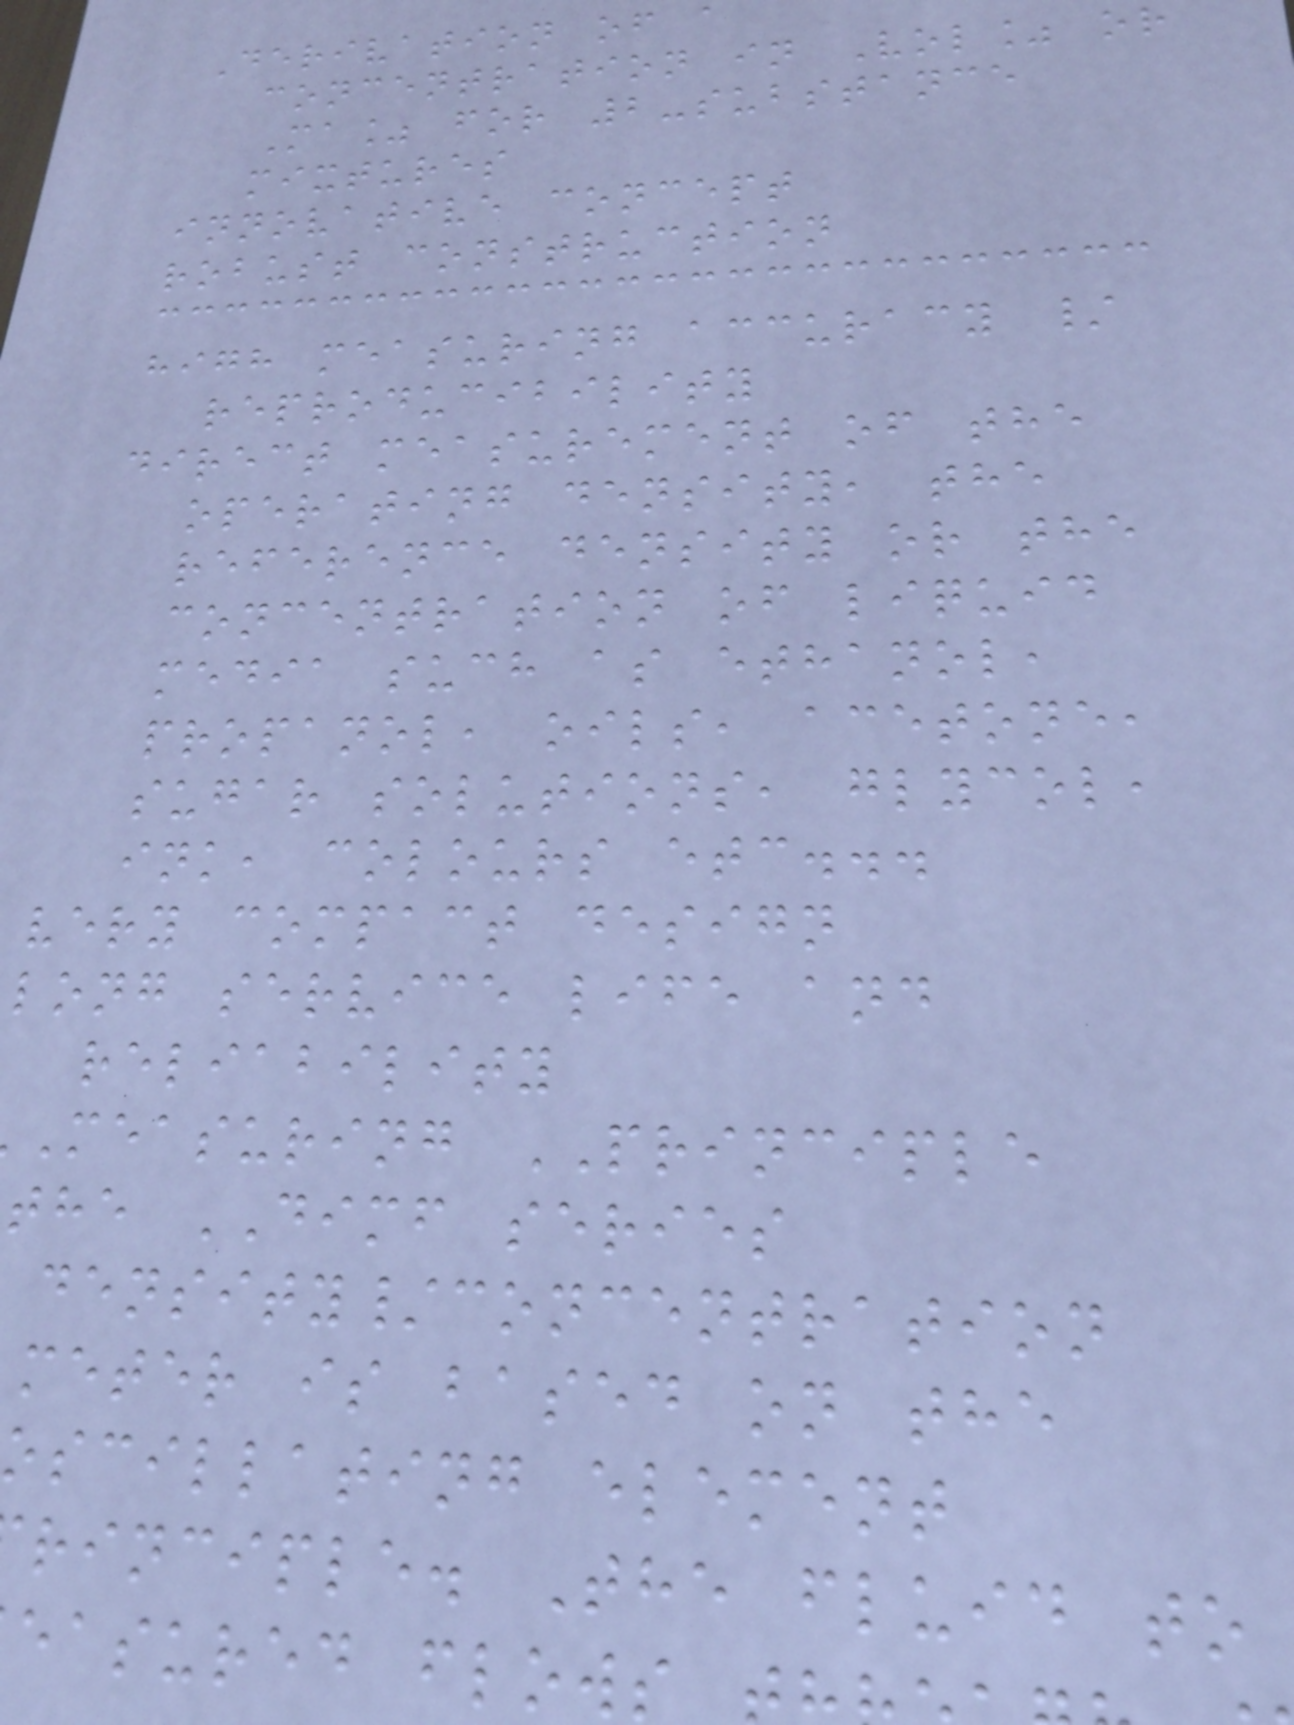Derivation of a
concentration in Vol% or
Ma% for 2-substance
mixtures
innovative concept
robust construction
high measuring accuracy /
reproducibility
direct measurement of the
operating density, the
reference density or the
concentration of liquid
media such as ethanol,
propanol, oils, acetone,
sugar solutions, glycol,
ink, colours etc...
very compact design
long service life and
reliability
measuring PRINCIPLE
the DIMF series
density/concentration
meter is based on the
oscillating element
rinciple. The fluid to
easured flows
